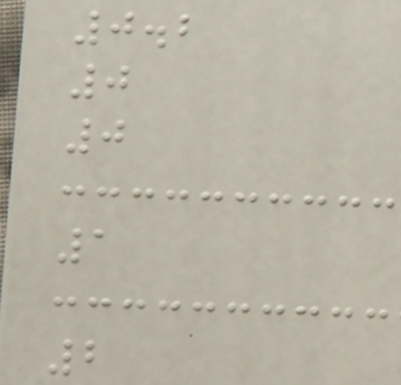0.2
0
0
1
2
